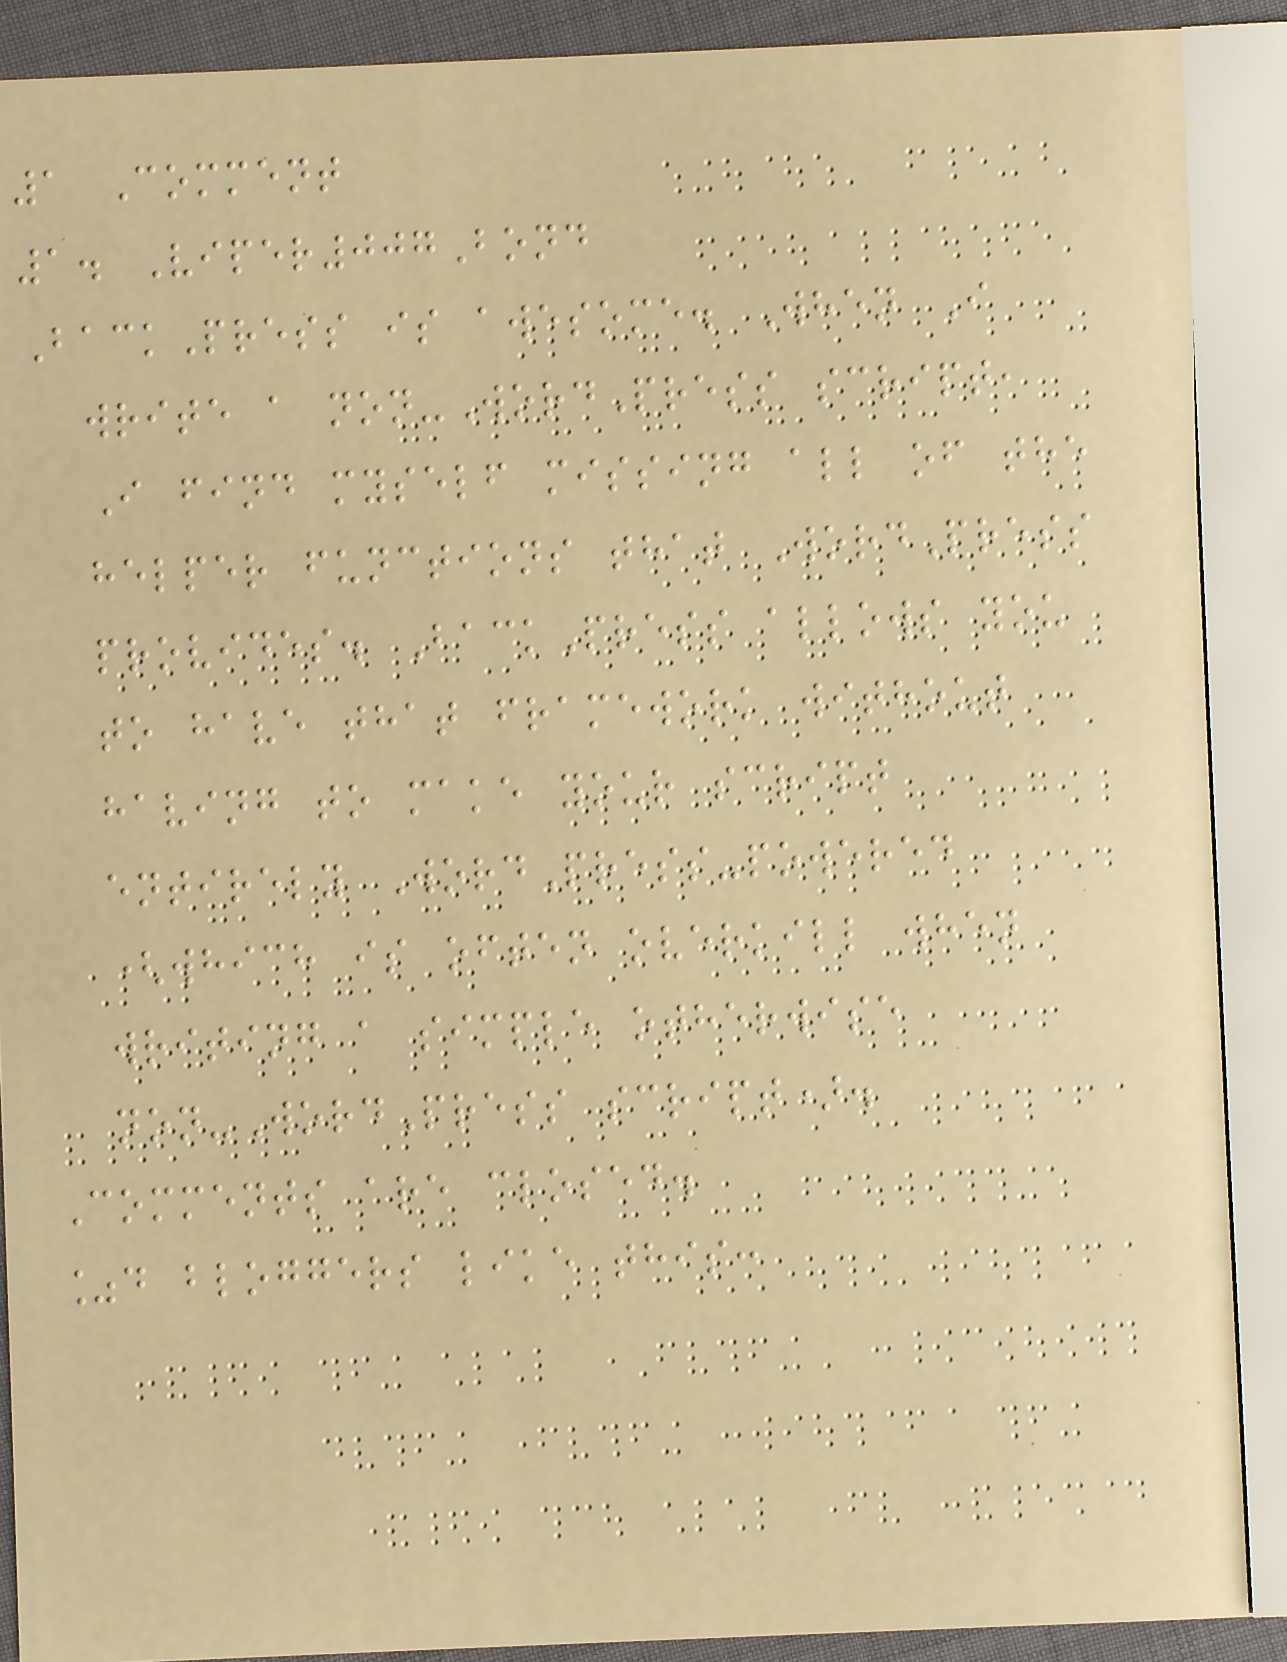1 Comment
1. Viper007Bond
BackPress is awesome. When I
write a non-WordPress script,
I find myself missing all of the
helper functions that WordPress
provides. BackPress allows you
to have that framework without
having to make your script
entirely WordPress-powered
(which is often overkill when
writing a simple otherwise
non-WordPress script).
Comments are closed.
%d bloggers like this:
